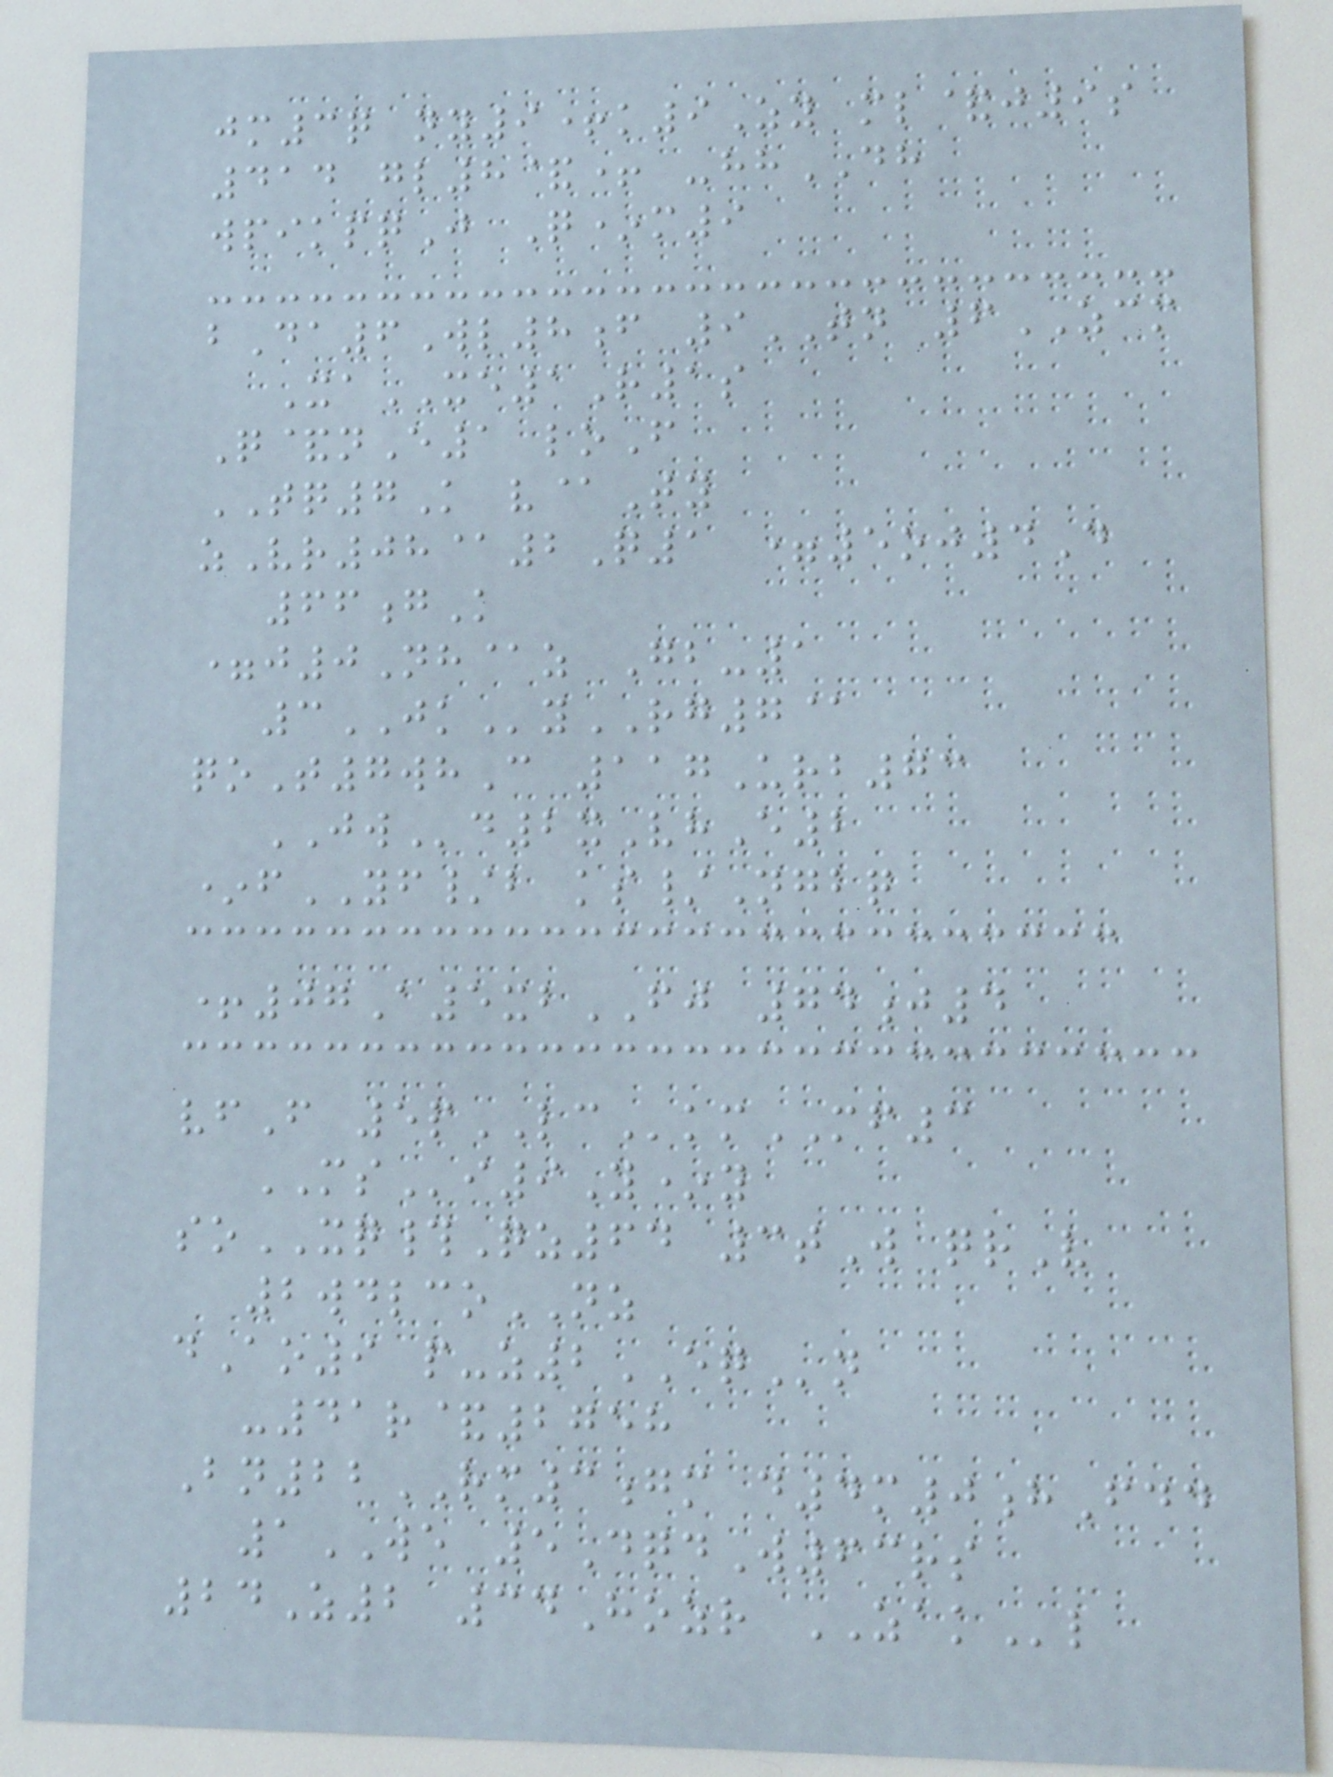jm3q ny9+k9Zy ml&j9s
414 gl8&+ -hhDH
wpikpqJ Q*m9
bDa6Wl8f 9TN 6ZCM
XaXE1R1s
Q&nE1 loF
TQ7K v@Ty
zVr08@2Q1 =5oj4D
66gK
=j0Nh@z Gb-1
3JKyRG7@
qoT7whC 117Urb73
JWd2xVhE2
*fYF/b ks/Ngbq
+07A5xbFJ 74j4
vfF 5pLCkmMF3
MSi9Y*y
soXQ#Qz64 3tW qrV
2wdlcoNZ
dAo9 p-z2EQn
-41r&2758
Bn22RM3gm d4m0hFdd
1WE 5DqdW63rs
24Z2 34Hozr ZAKl
